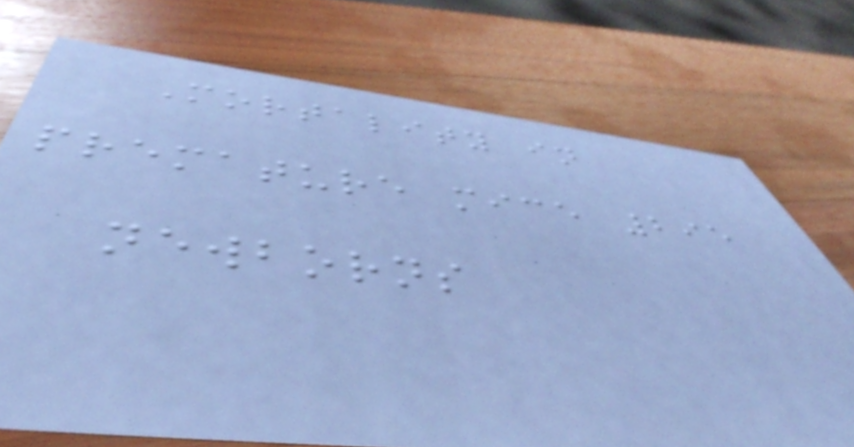Mortality in
premature mice 295
newborns
